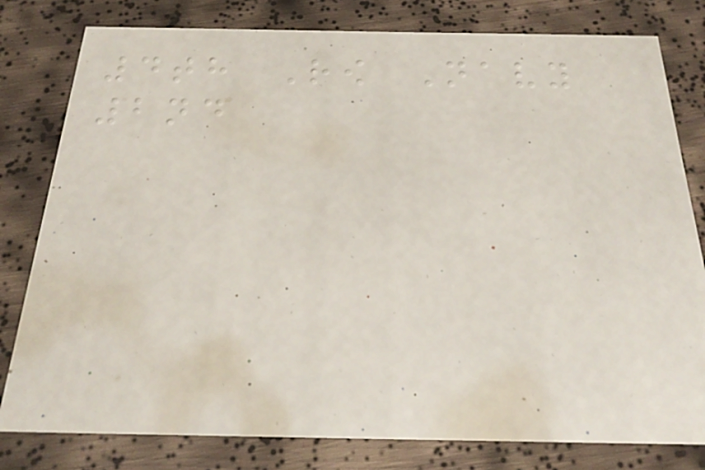4th Row Navy
2nd
